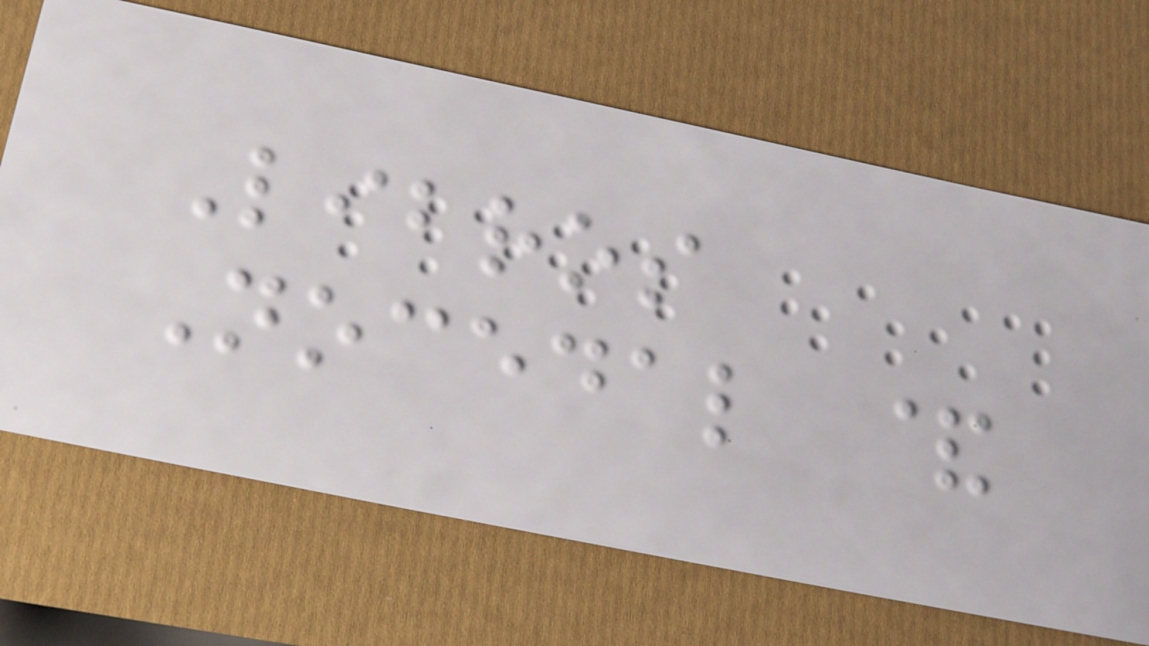Libros
Nocedal &
